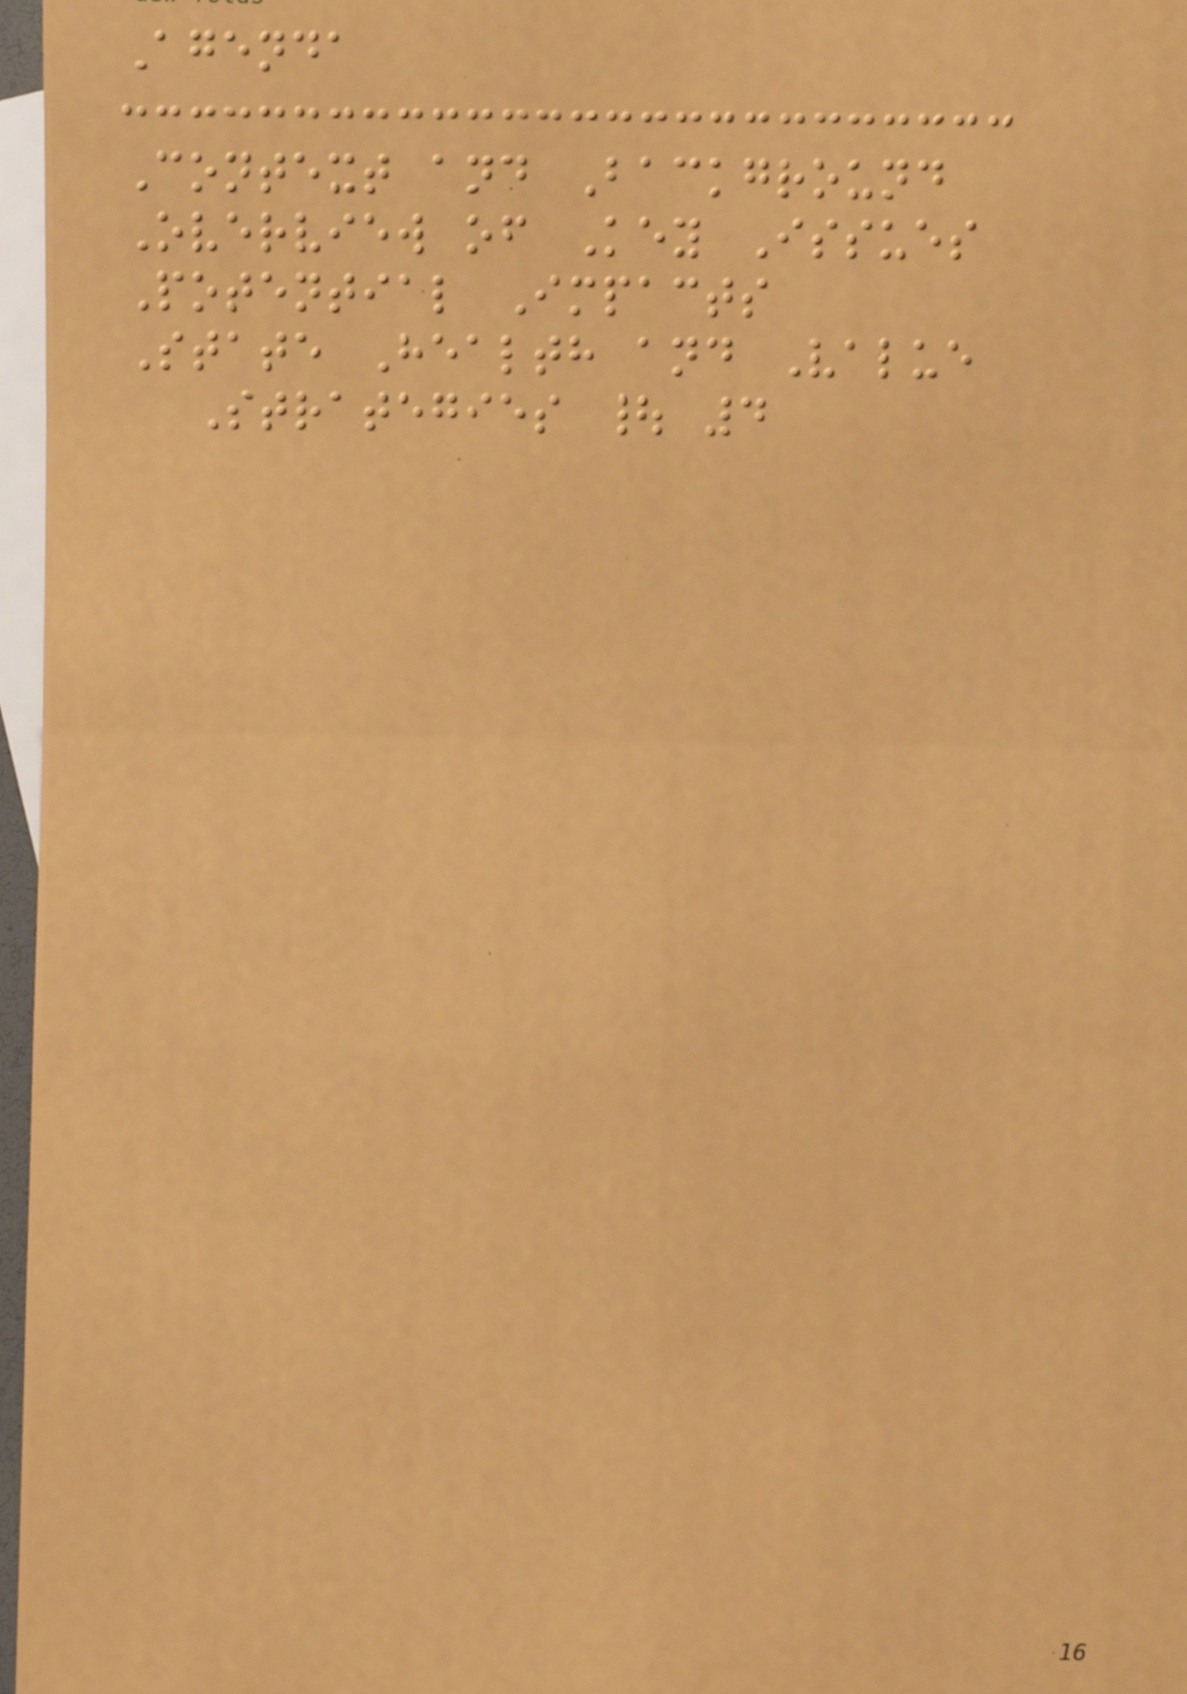Agenda
Context and Background
Overview of Key Issues
Potential Impacts
State Health and Value
Strategies | 4
